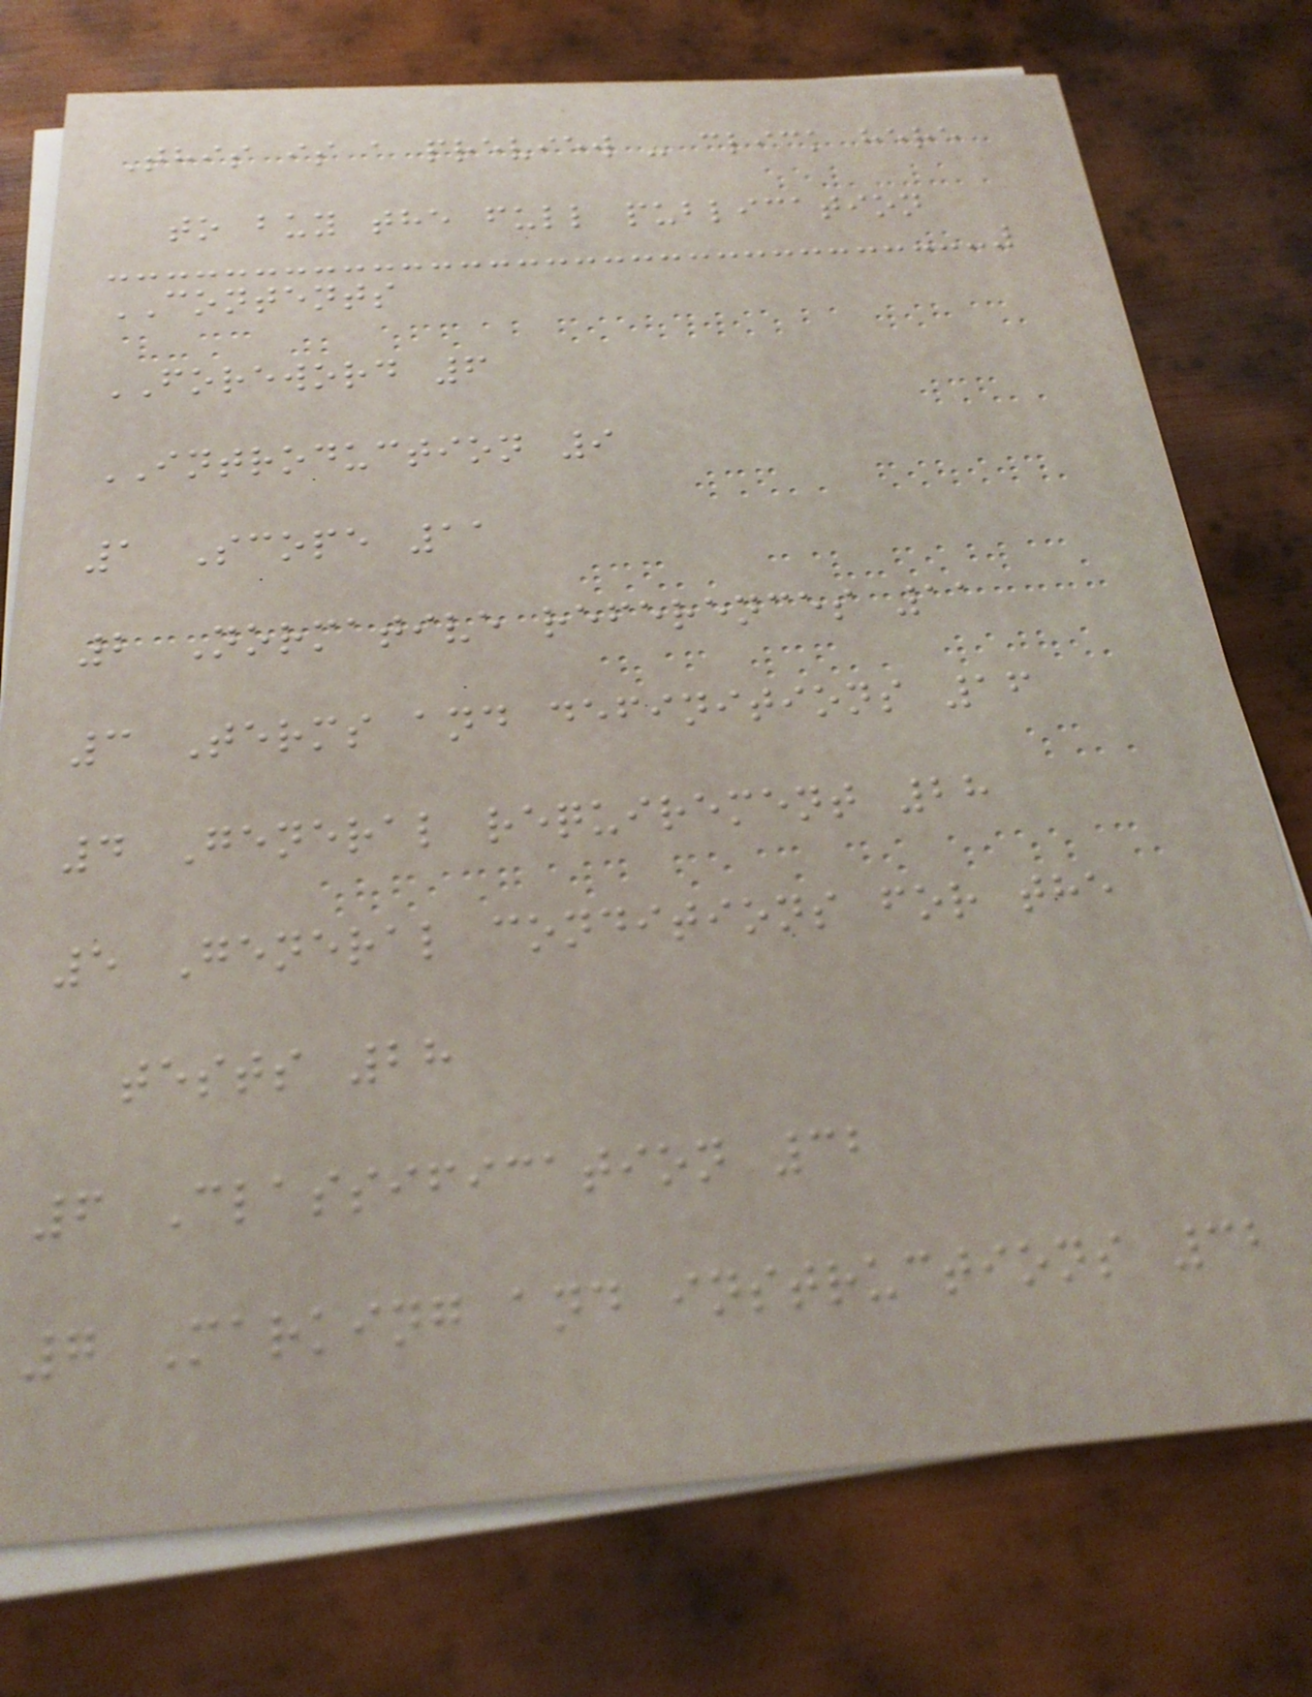This is a preview - click here
to buy the full publication
CONTENTS
FOREWORD 6
INTRODUCTION 9
1 Scope 11
2 Normative references 11
3 Terms and definitions 16
4 General requirement 28
5 General conditions for the
tests 28
6 Classification 32
7 Marking and instructions 32
